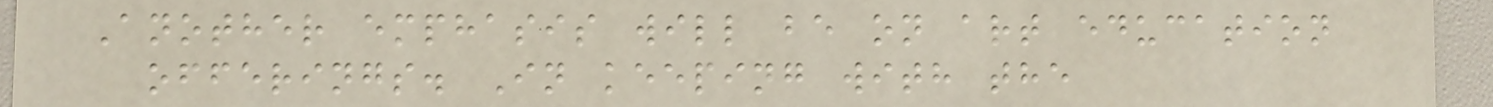Another emphasis will be on art education
offerings. In keeping with the
